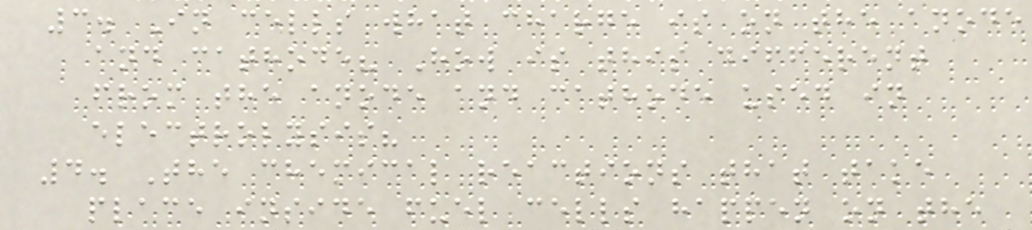3. In cells what charge is on the anode
and cathode? How is this different
from the anode and cathode used in
electrolysis?
4. The chemical reactions that take
place inside fuel cells happen on the
